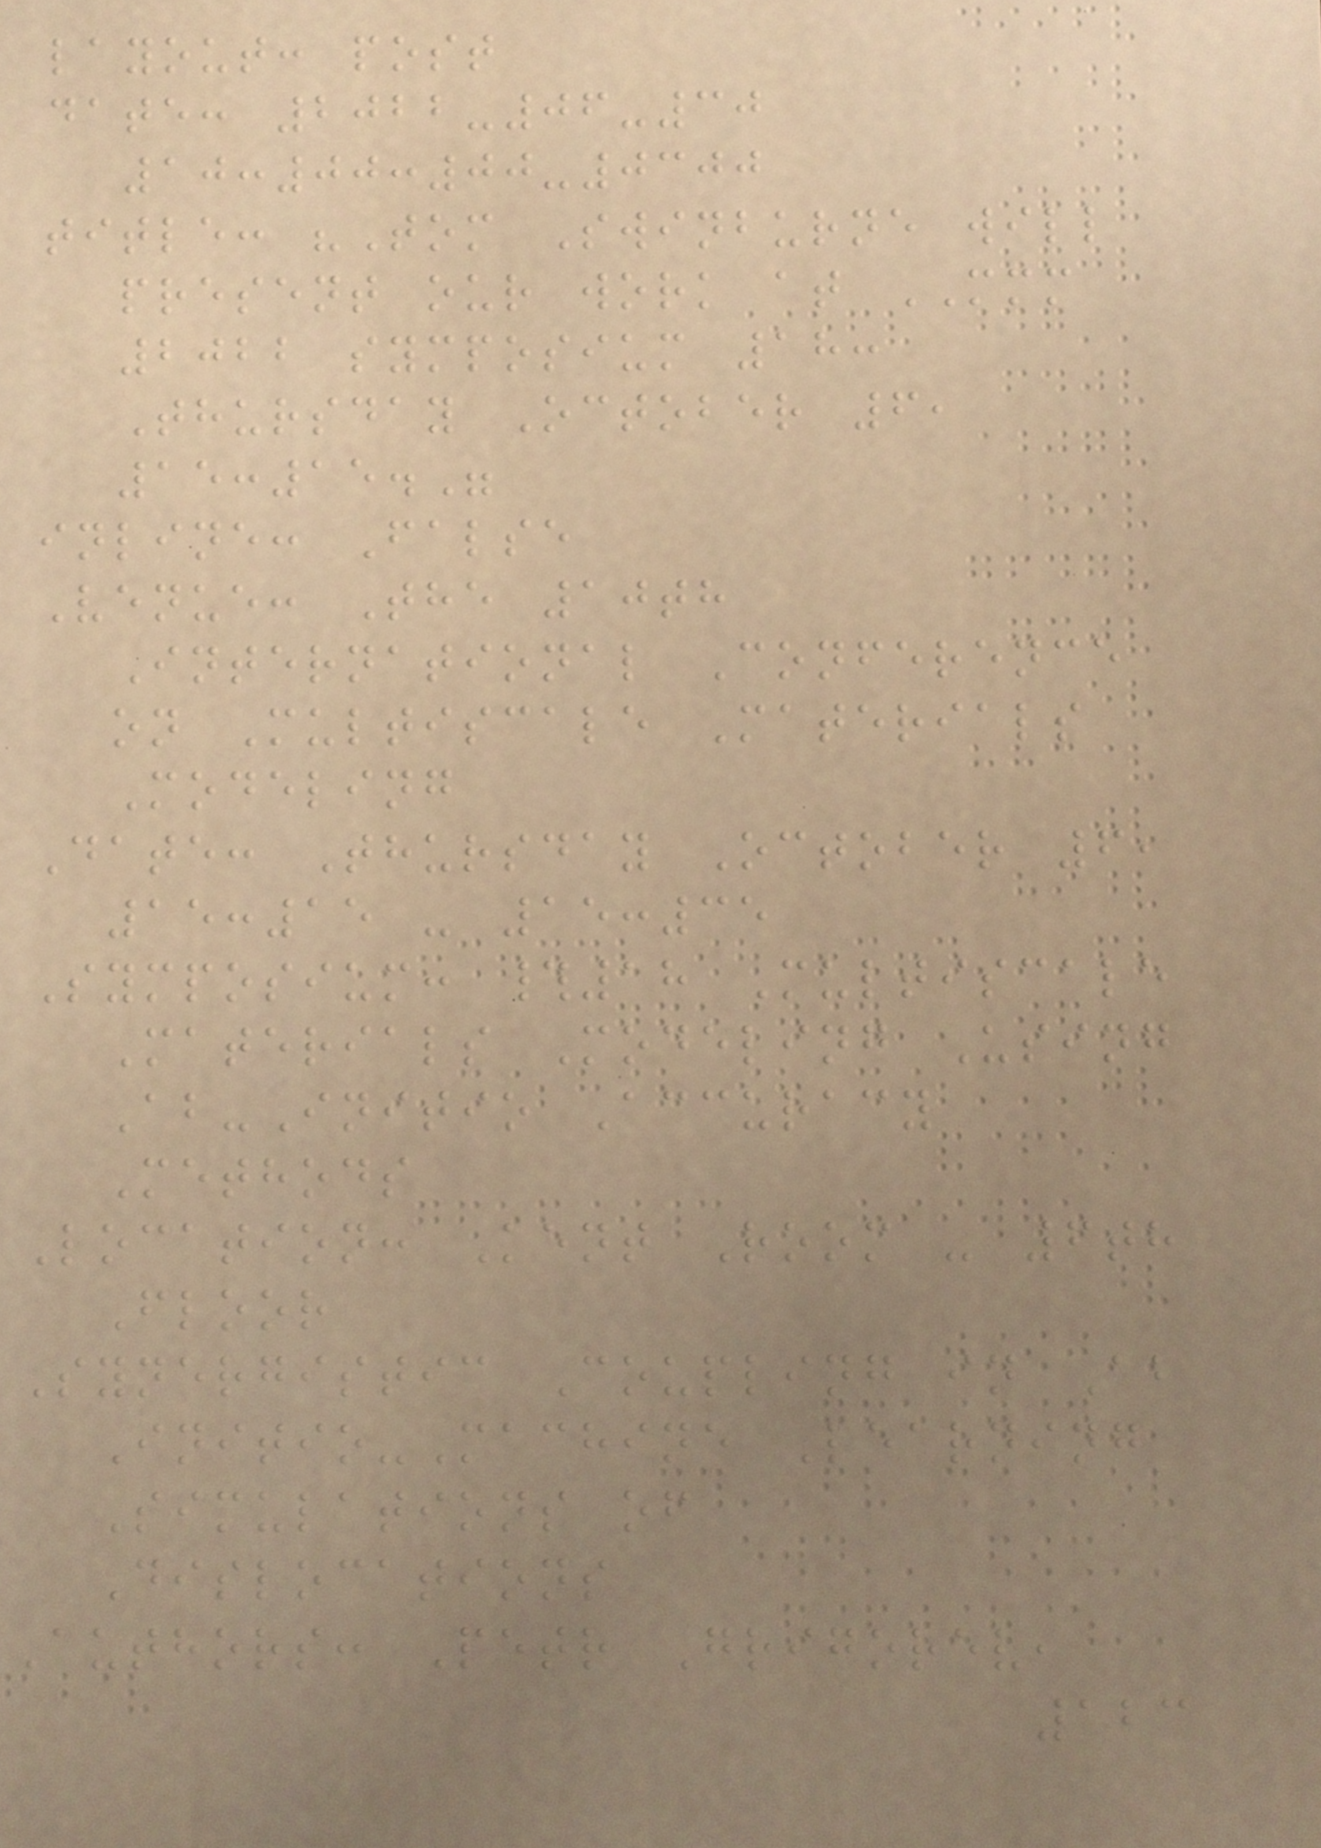layout: post
date: 2022-06-30
10:00:00-0300
title: "Tom Swinburne will
present our work at MMM
2022 symposium 18:
Thursday October 6,
15:15."
inline: False
Venue: The 10th
International Conference
on Multiscale Materials
Modeling
Date: Thursday October 6,
15:15 - 15:35
Symposium: #18 Multiscale
Materials Modeling Using
Ab-Initio Accuracy
Methods
Location: Kent Room - 6th
Floor
Synergistic Coupling in Ab
Initio-Machine Learning
Simulations of
Dislocations
Authors: Petr Grigorev,
123
